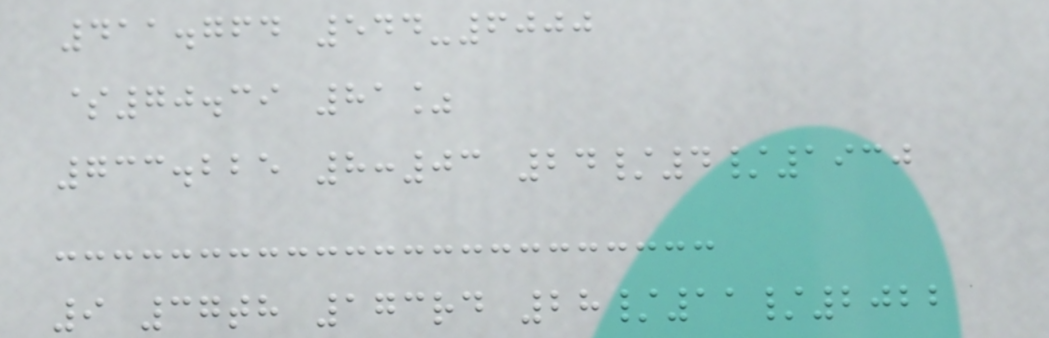411.764 544-6000
$70.39 81%
733.225 8:03 24/4/1930
9 37th 173rd 28/11/2022
